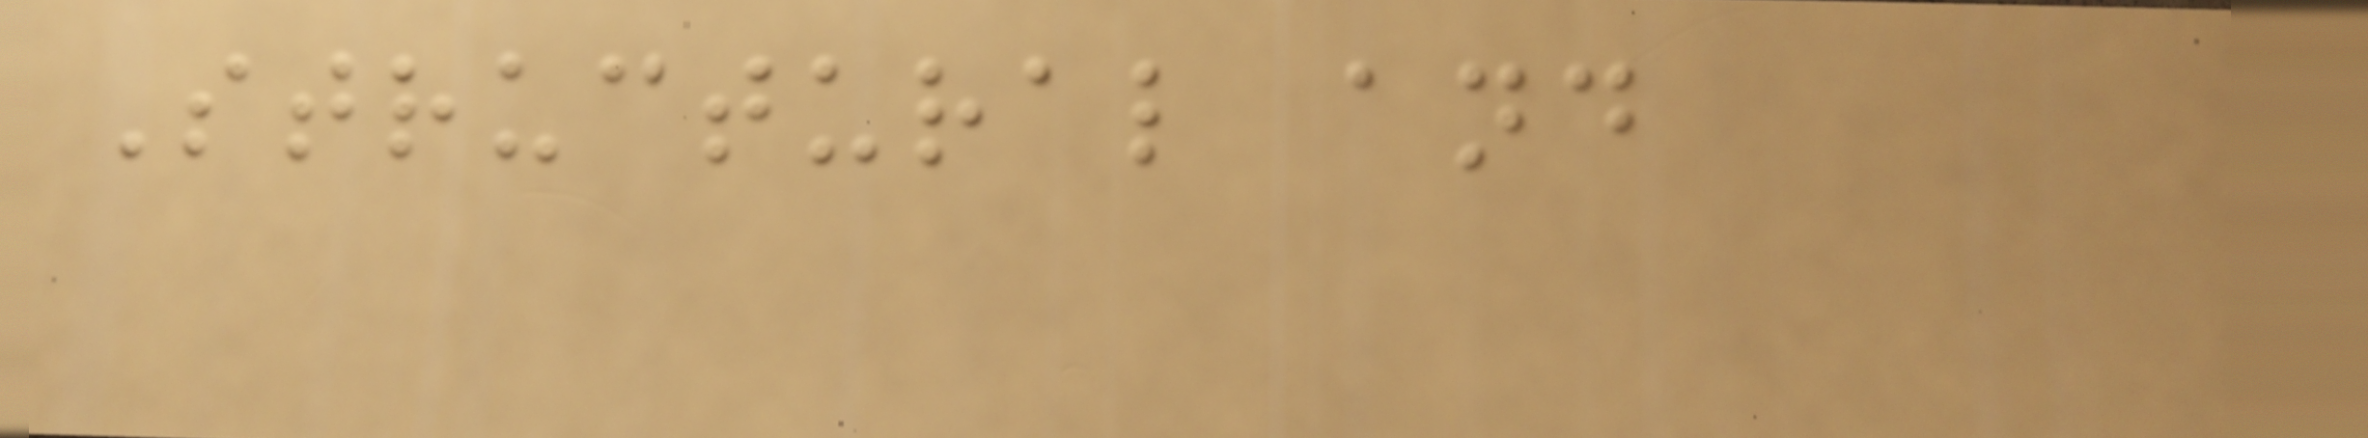Structural and
